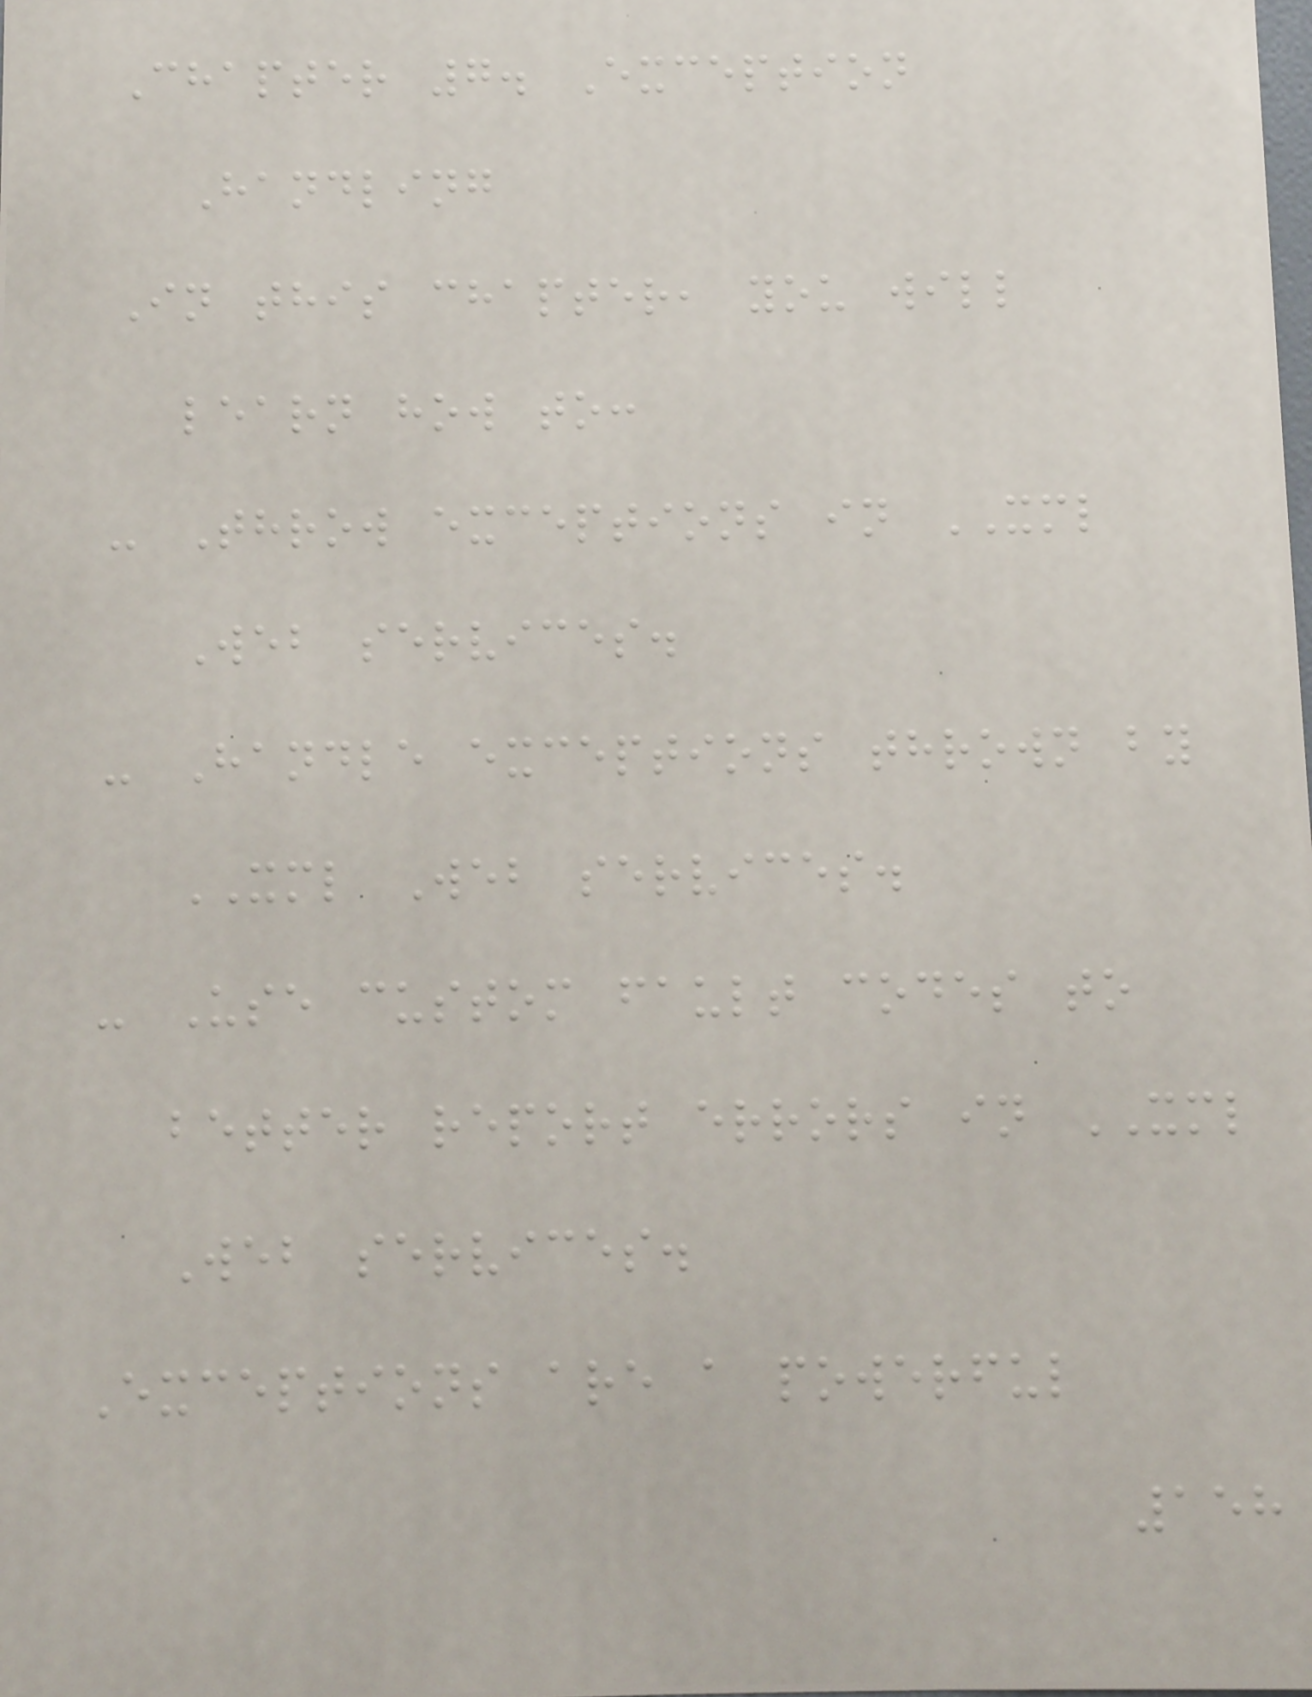Chapter 7. Exception
Handling
In this chapter, you will
learn how to:
- Throw exceptions in XML
Web services.
- Handle exceptions thrown by
XML Web services.
- Use custom fault codes to
better report errors in XML
Web services.
Exceptions are a powerful
158
